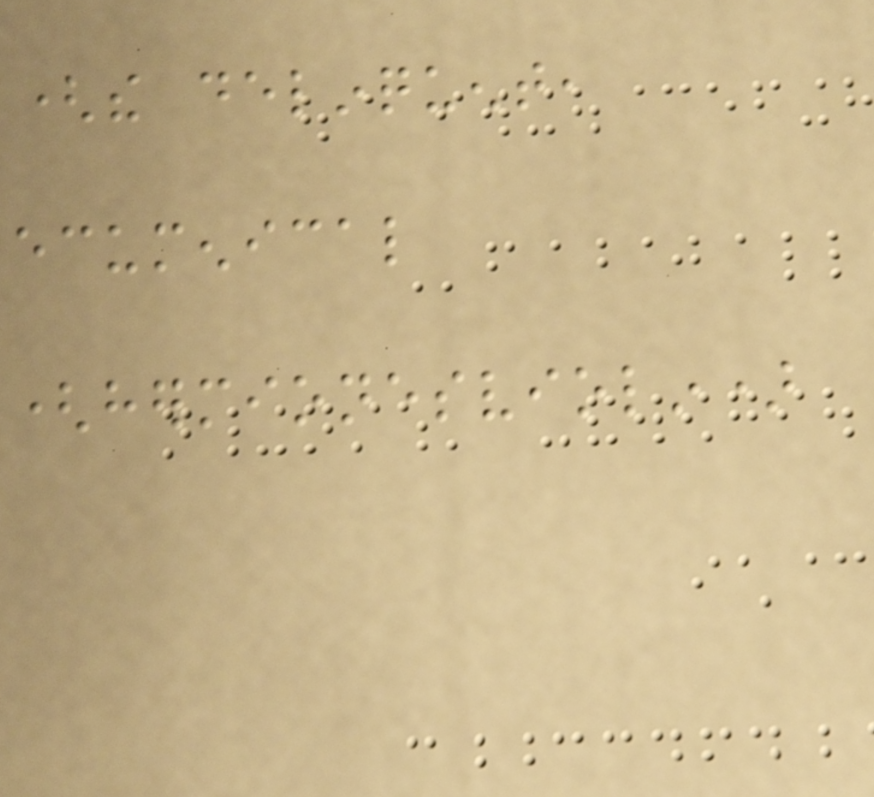(the delinquent,
ecumenical
(hermionesviolin)
